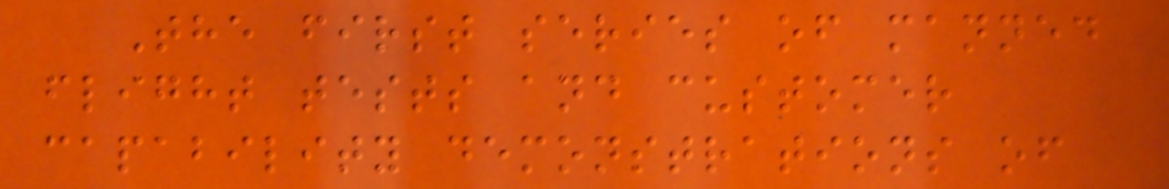The first series of manned
flight tests and customer
capability demonstrations of
